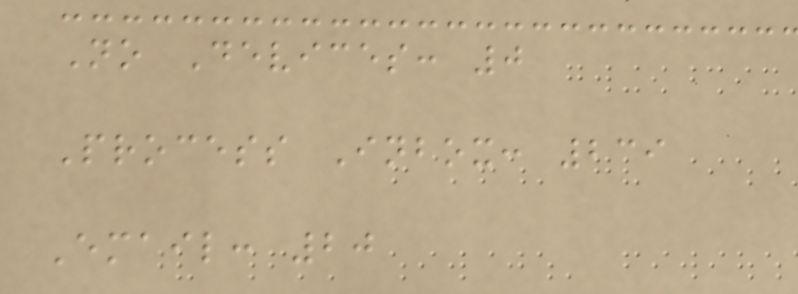No Devices: 0
Process Inbox: 239
Email: 20
